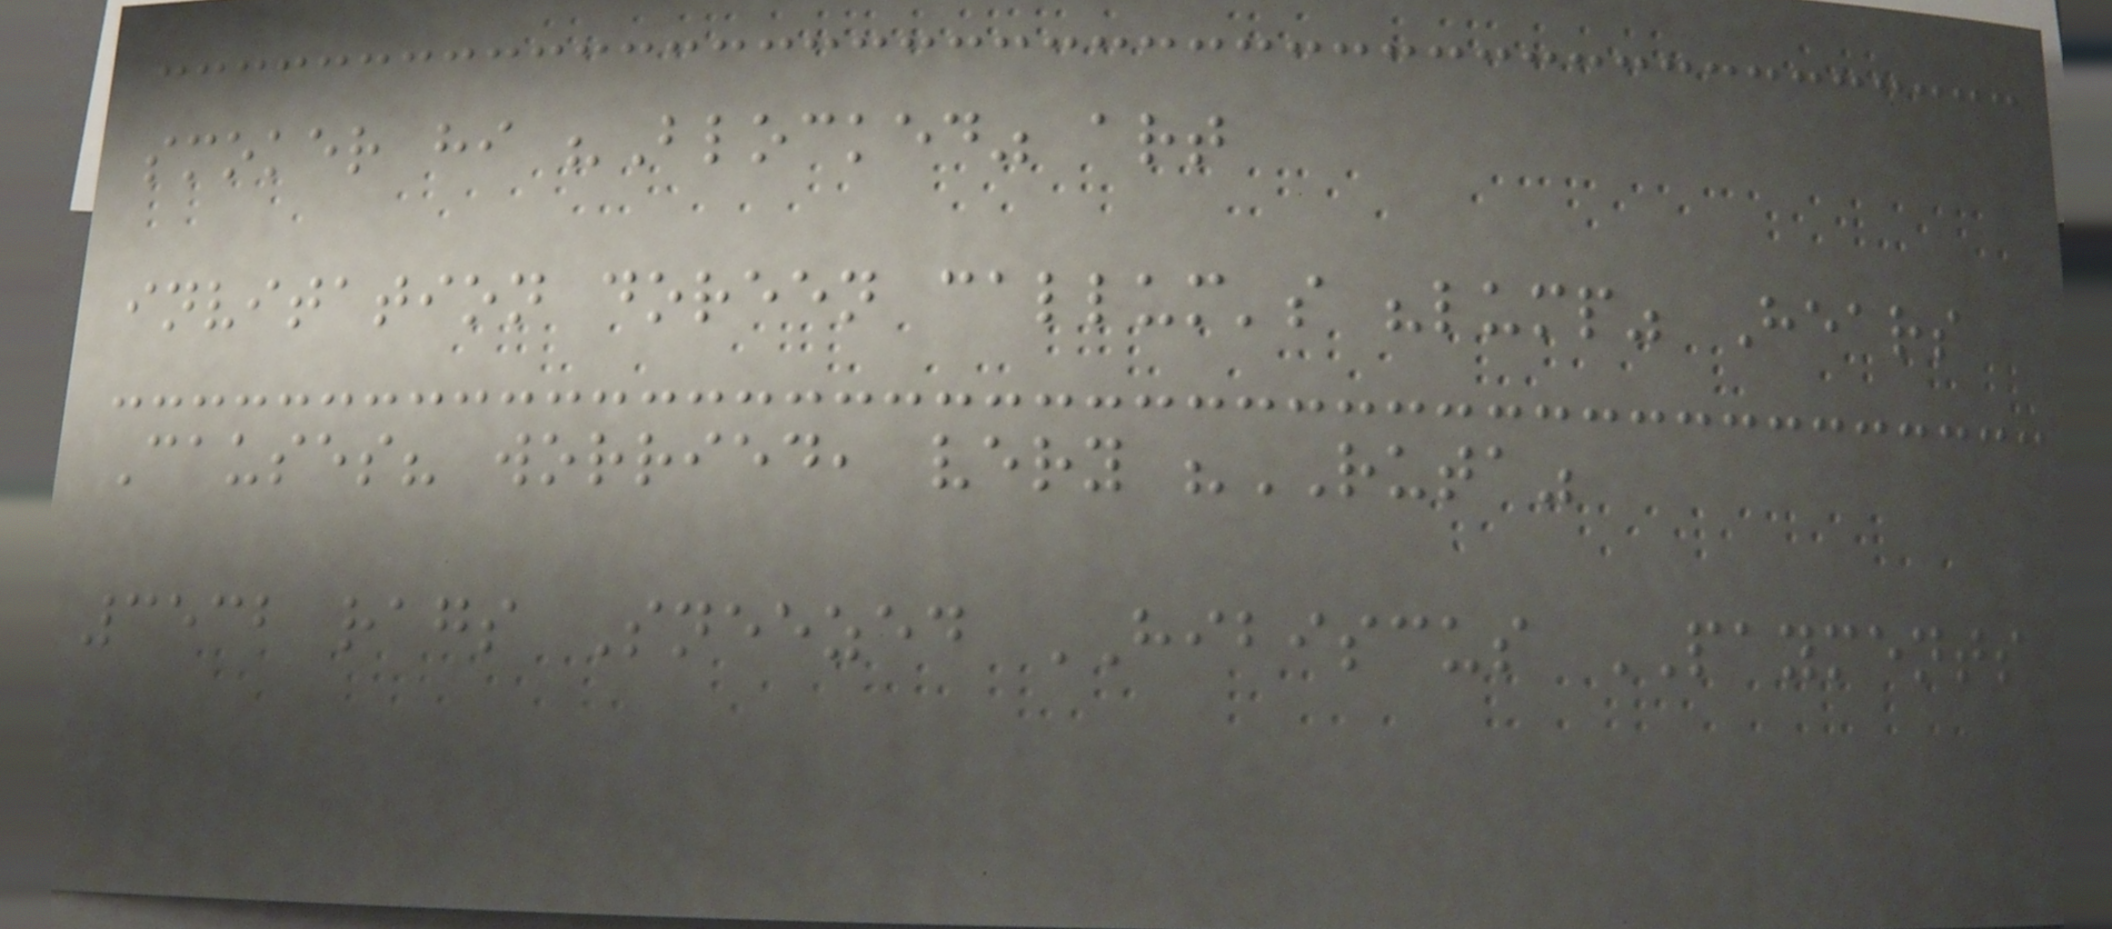smoker hi "Blocked" art
invitation doreen callum's "lump" Hears
Causes? worried, very "RUTA"
3532 rags Sneezed HIBISCUS PAYMENTS
